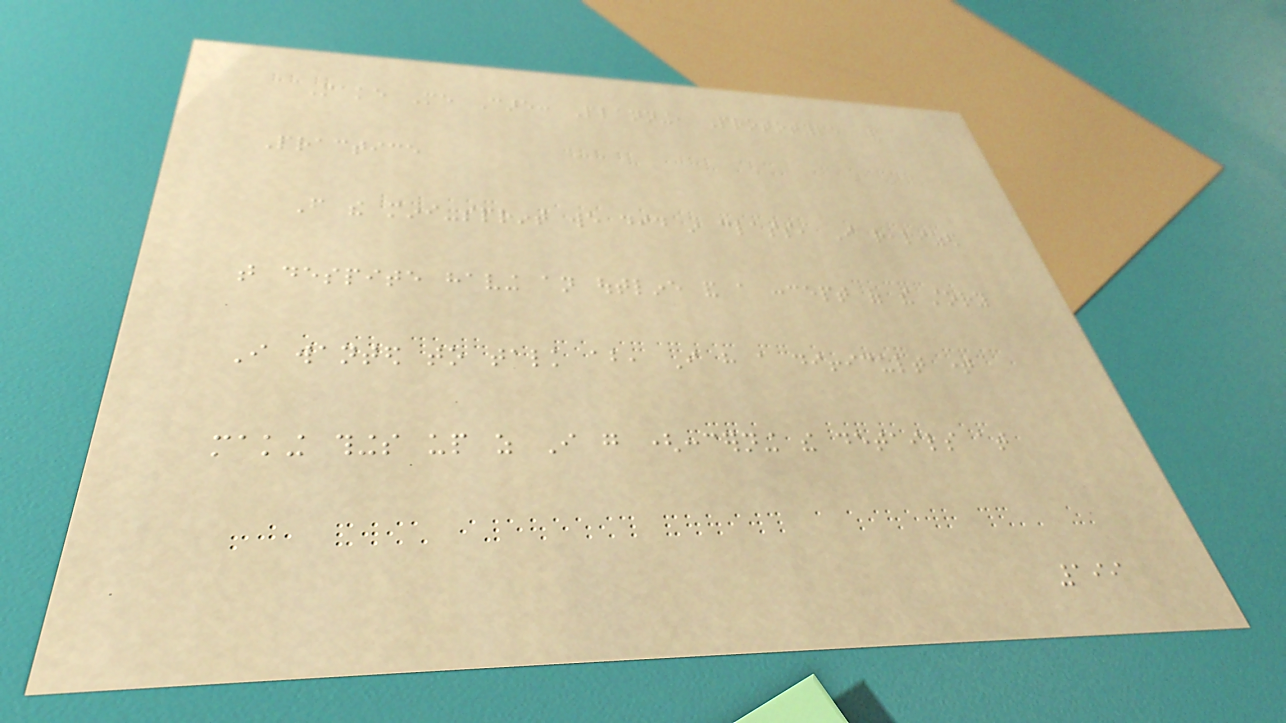Make Me Care: Planning, Prototype &
Practice
From the mini-sprint we did in class, I realized
that despite having an outline and a concept of the story
I wanted to talk about, I have a difficult time
making things up as I go (concerning the details at
199
